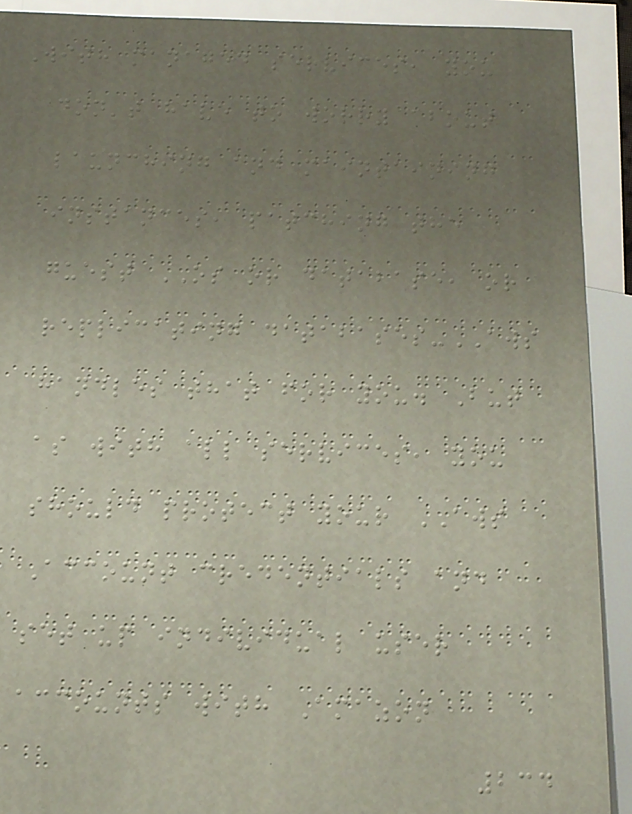With managed services, you
don't have to worry about
launching and maintaining
instances, patching the
guest OS or database, or
replicating databases-AWS
handles that for you. But
as with all services, you
should protect your AWS
Account credentials and
set up individual user
accounts with Amazon
234
